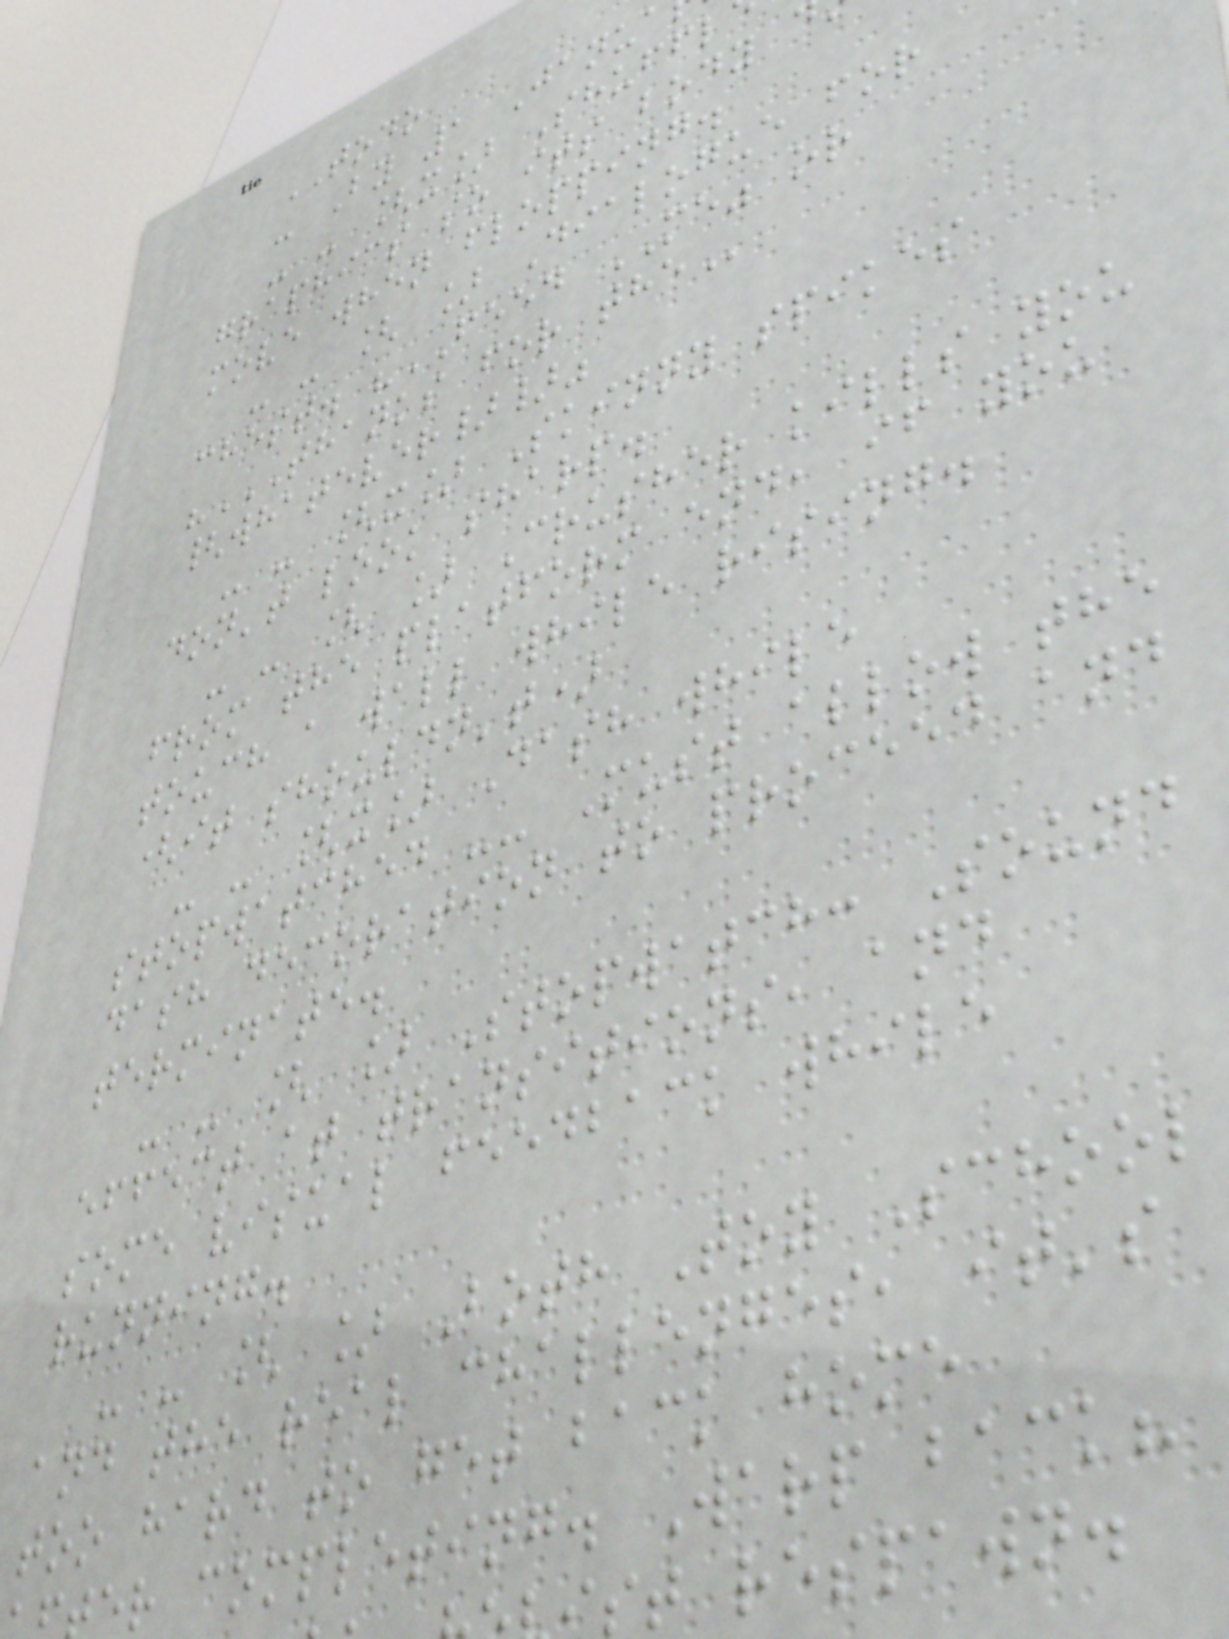TODO
- By 1 Janu
- - [x] Shuffl
graphics so its body
move when flopping.
- - [ ] Dialogue for
chest. "FEED ME" or
"THANKS FOR THE
{whatever}}"
- - [x] Skinny spikes
don't look sharp.
- - [ ] Crusher kills you
from the platform end, if you
touch a wall while rising.
(it shouldn't)
- - [x] Dash while
stopwatched -- Must allow the
dash decoration to proceed and
terminate.
- - [ ] Stopwatch: Sound
effect at transitions, and
some visual feedback while
running.
- - [ ] Both Toy School
and the real challenges, it's
too hard to get back home
er completing. Warp back?
st respawn.
